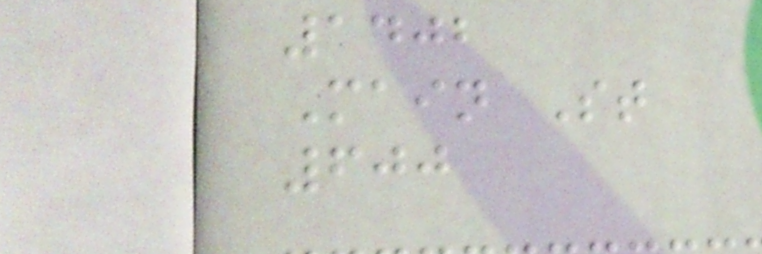1402
Main St
600
